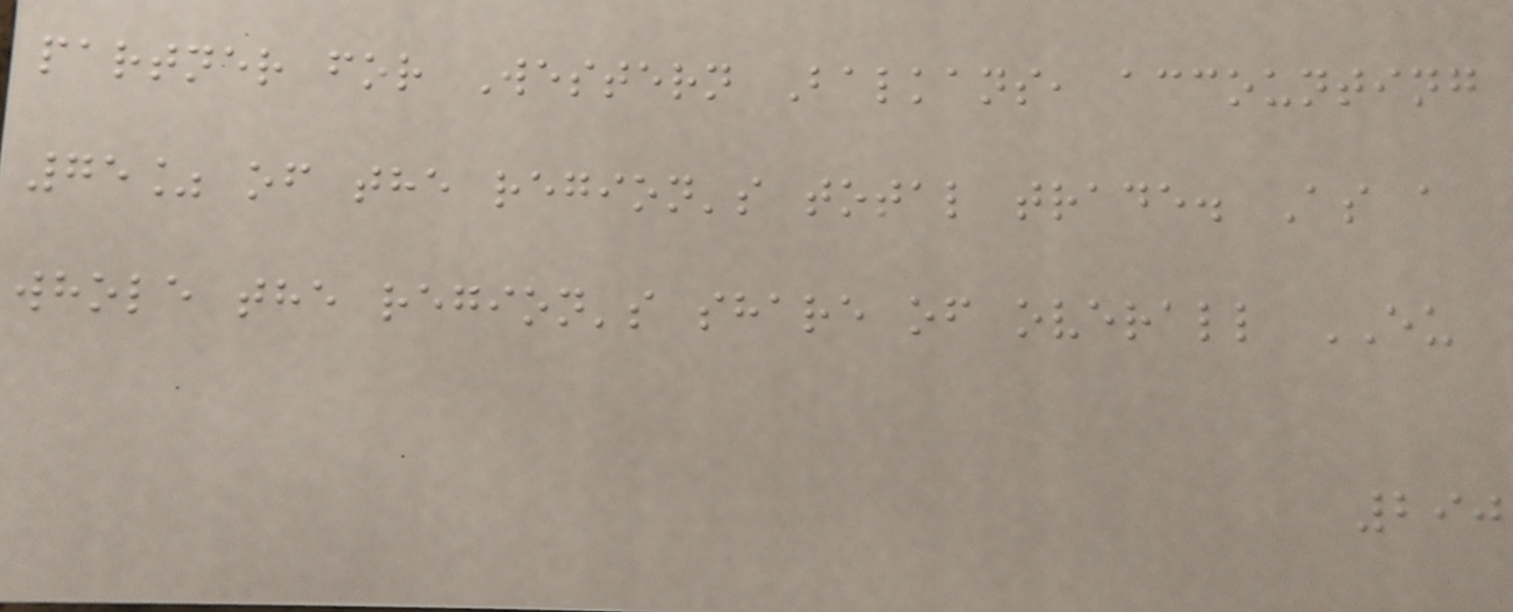partner for Western Balkans, accounting
75% of the region's total trade. As a
whole the region's share of overall EU
290
